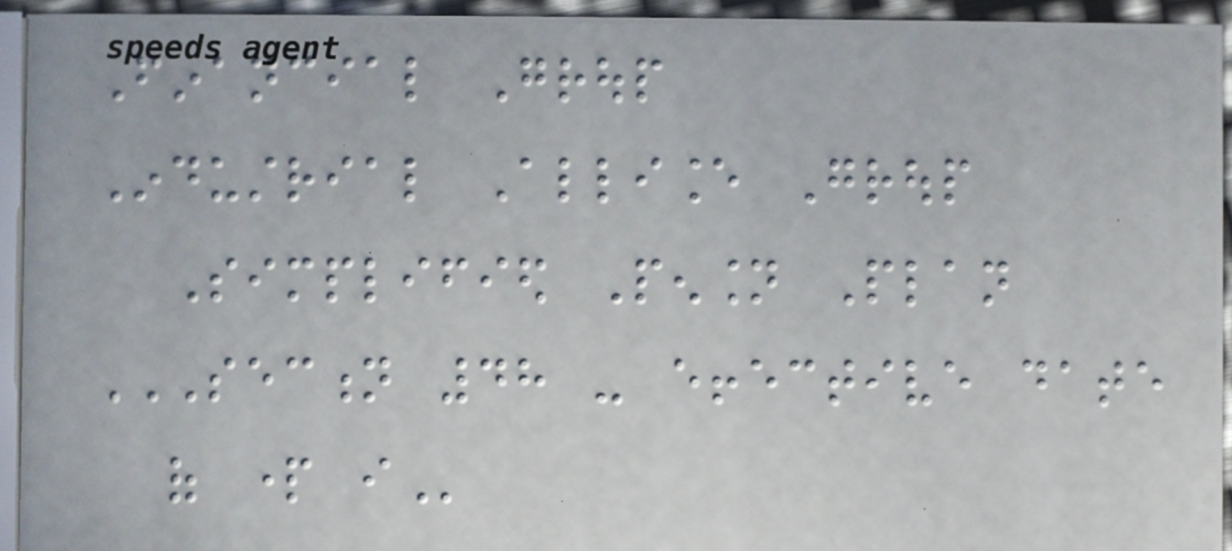Financial Group
Industrial Alliance Group
Simplified Pension Plan
SECTION 48 - EFFECTIVE DATE
OF PART I
